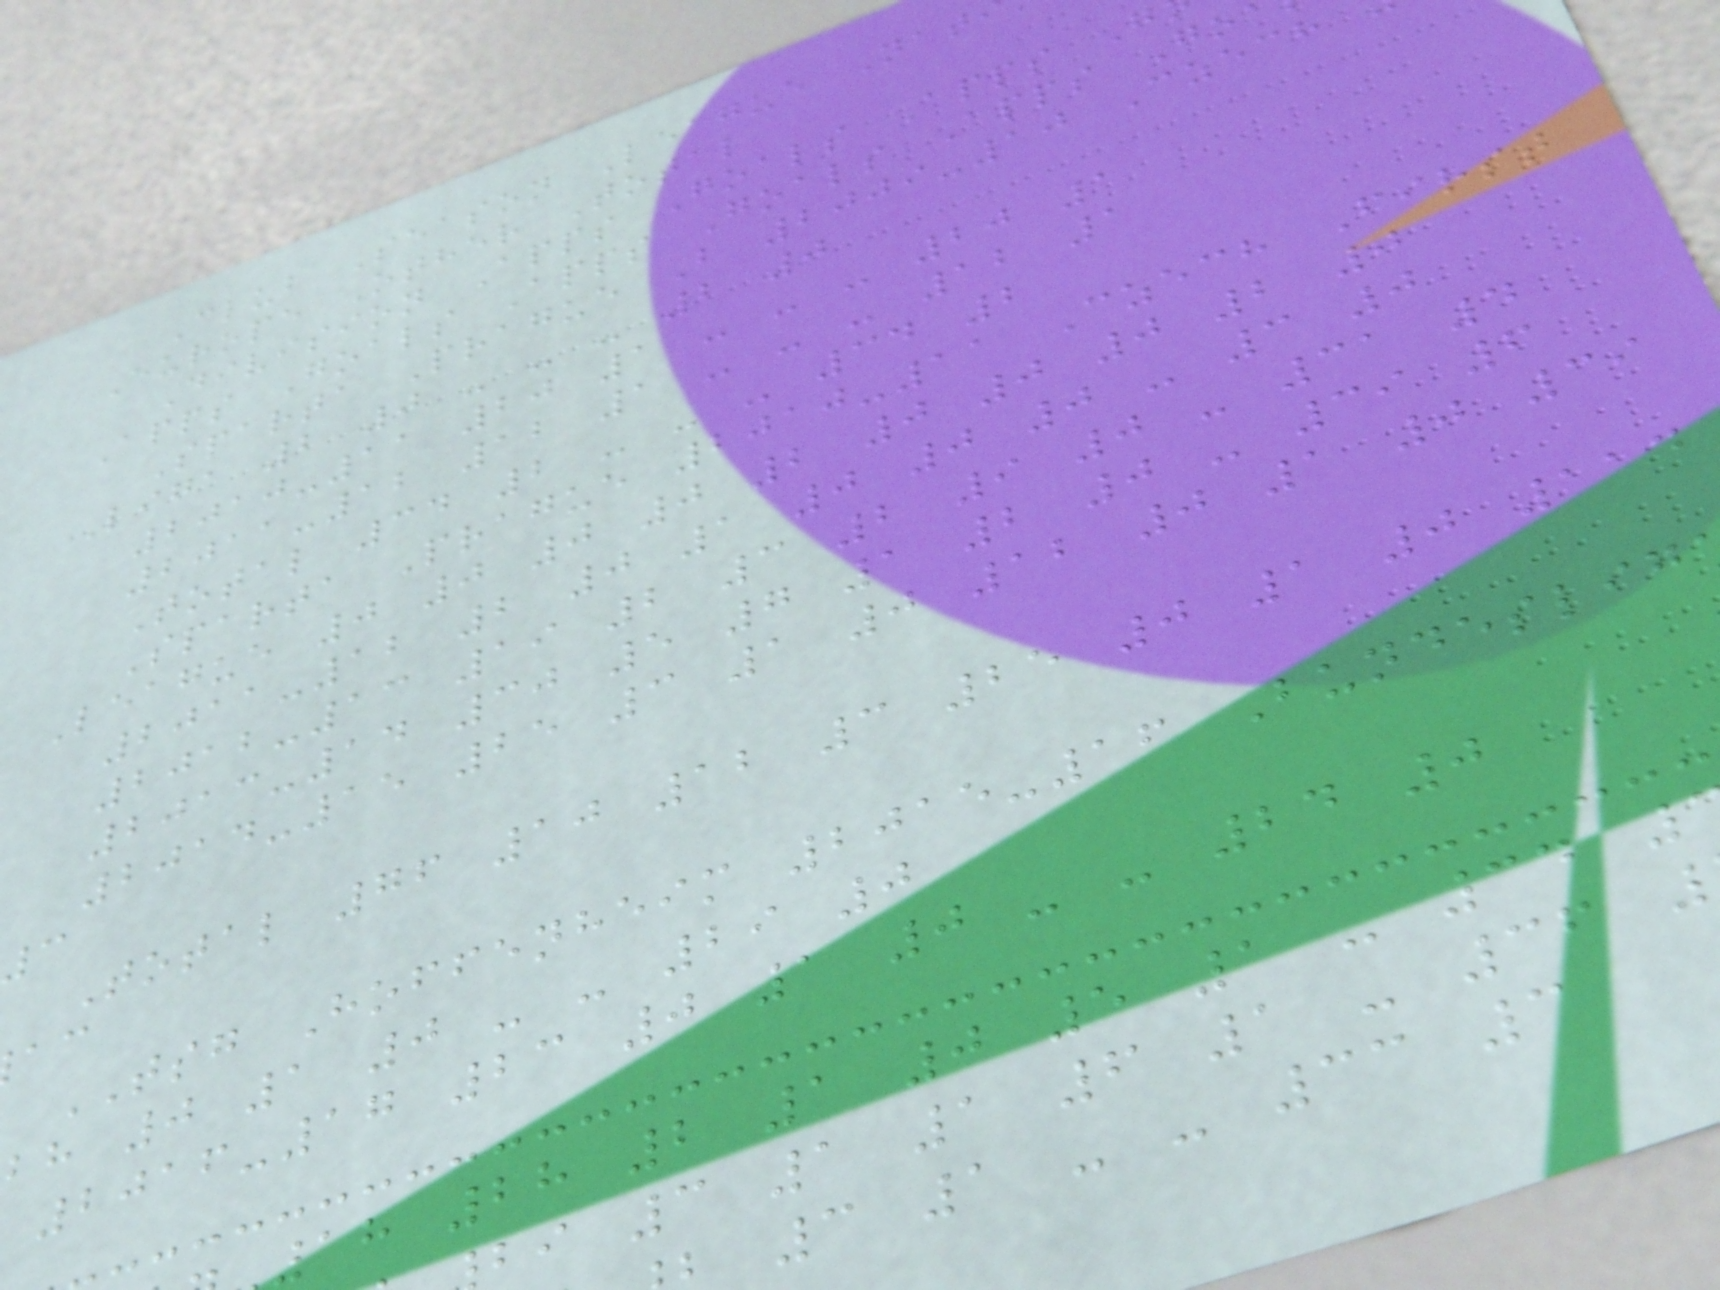Club Season League Nat
Europe Other Total
Division Apps Goals Apps G
Apps Goals Apps Goals Apps Go
Sparta Prague B 2009-10 Czech
Liga 2 0 - - - 2 0
2010-11 20 1 - - - 20 1
2011-12 12 1 - - - 12 1
Total 34 2 - - - 34 2
Sparta Prague 2010-11 Czech First
League 0 0 0 0 2 0 0 0 2 0
2011-12 2 0 1 0 0 0 - 3 0
2012-13 19 2 3 2 9 0 - 31 4
2013-14 30 5 7 1 2 0 - 39 6
2014-15 25 3 1 0 12 0 1 0 39
Total 76 10 12 3 25 0 1 0 114
TSG Hoffenheim 2015-16 Bundeslig
bh 0 1 0 - - 29 0
2016-17 23 0 1 0 - - 24 0
18 28 2 1 0 5 1 - 34
bi 3 1 1 6 1 - 36
3 1 - - 33 3
